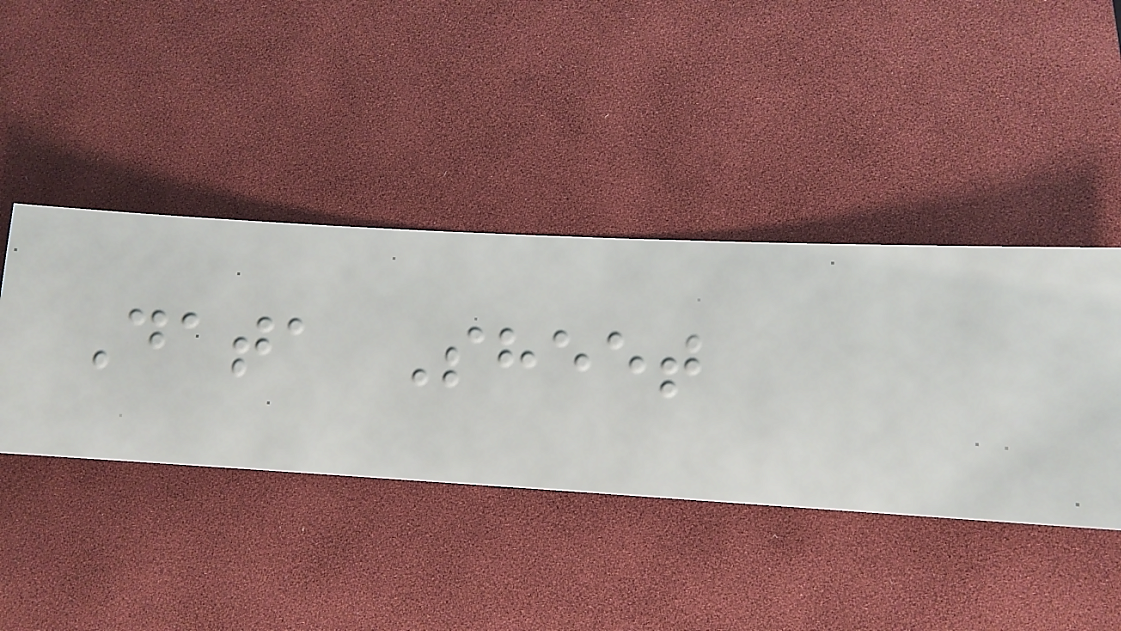Data Sheet
